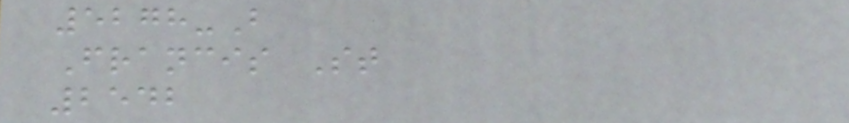5278-B
Francis St
2542
